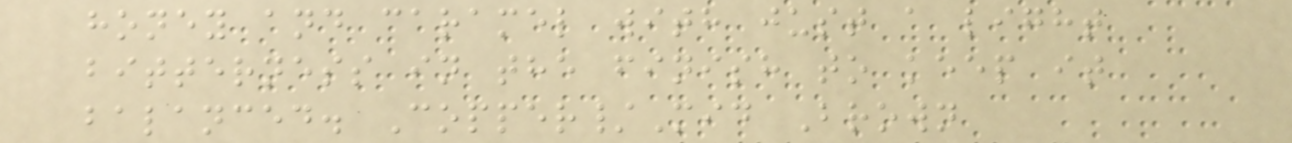honey and caramel with just a light
bitterness in the finish to keep it
balanced. Copper/Mid Brown
